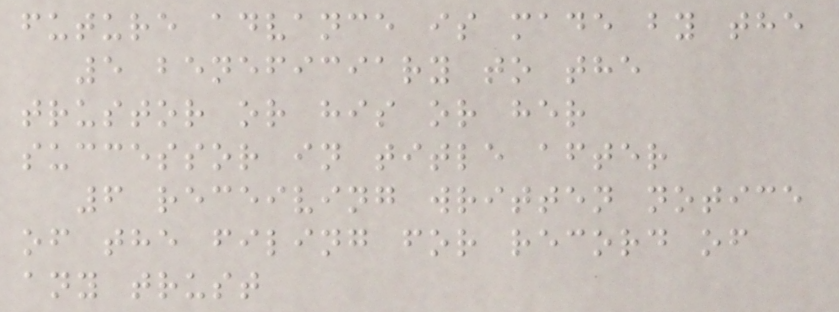future advance is made by the
5 beneficiary to the
trustor or his or her
successor in title after
6 receiving written notice
of the filing for record of
any trust
